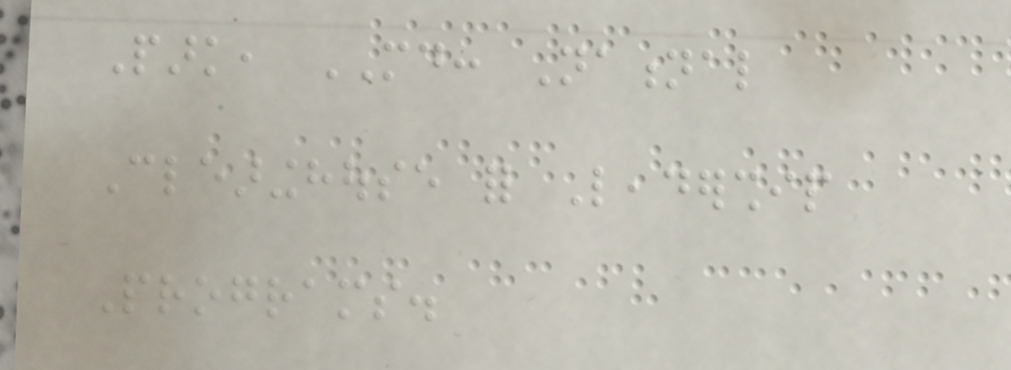Park, MD: National
Clearinghouse for Leadership
Programs.
